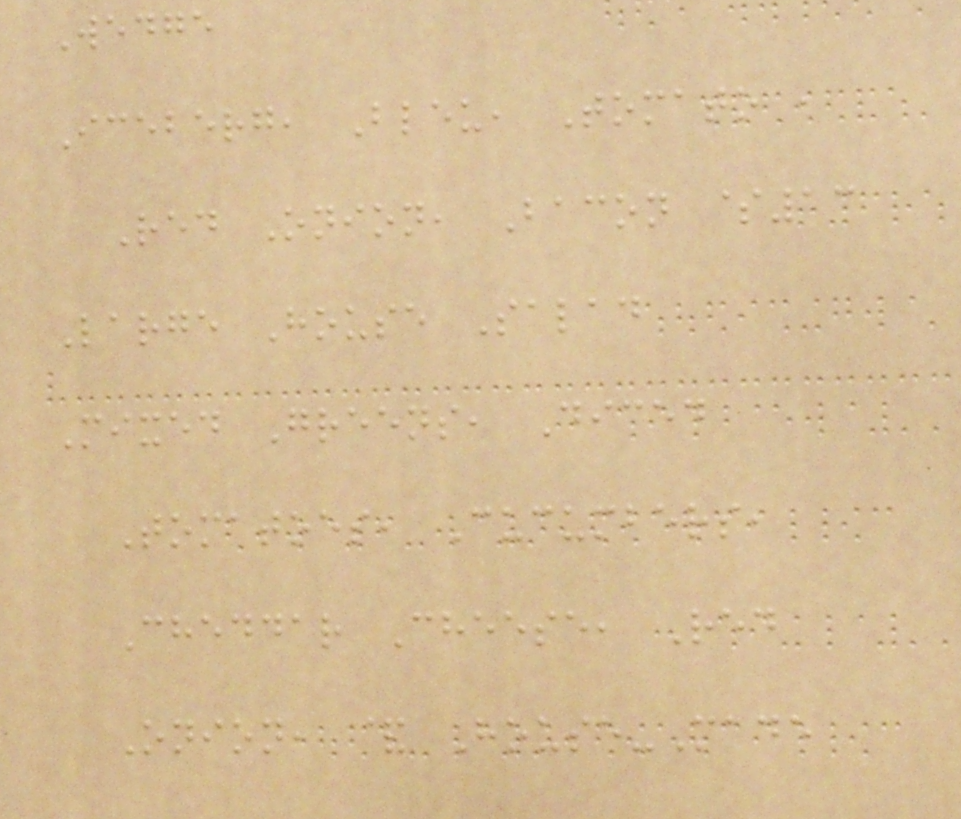Wedge
Iceberg, Bleu, Tomato ,
Red Onion, Bacon $13
Large House Salad
Mixed Greens, Diced
Tomatoes, Cucumbers,
Cheddar Cheese, Red
Onion, & House-Made
